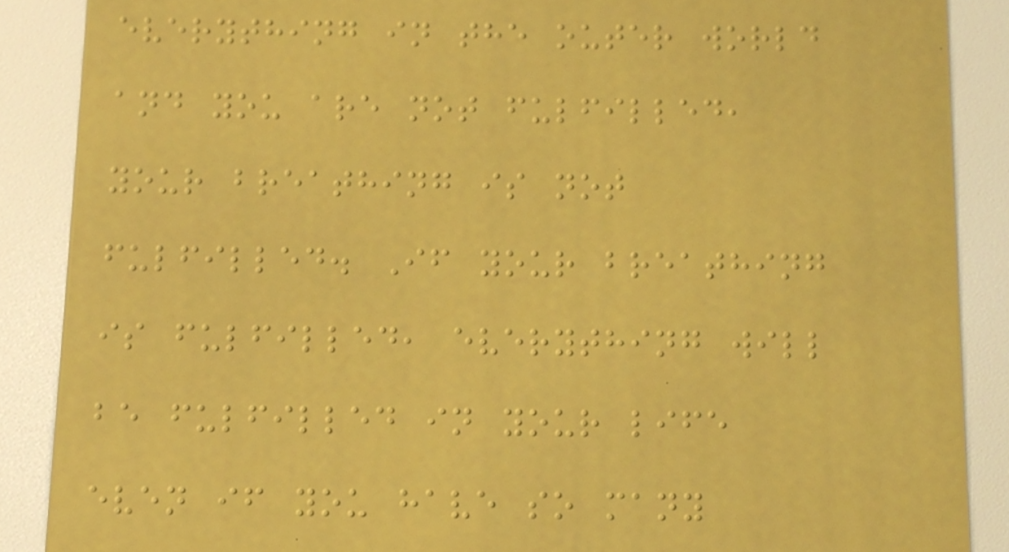everything in the outer world
and you are not fulfilled,
your breathing is not
fulfilled. If your breathing
is fulfilled, everything will
be fulfilled in your life
even if you have so many
